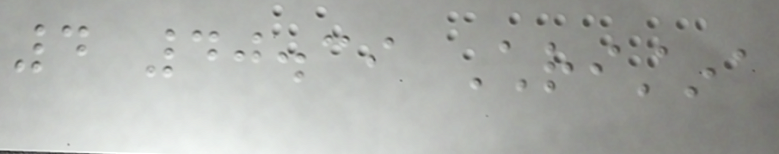4 40.39 Christina
